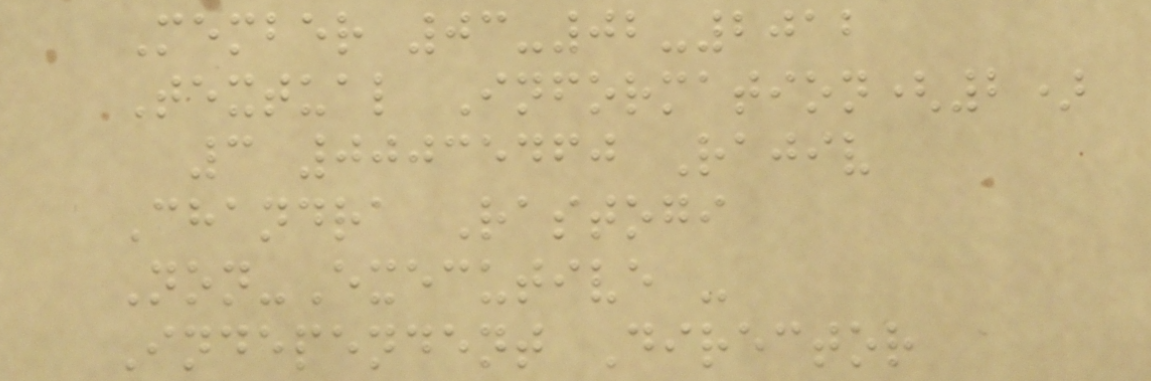Member 03-02-2012
Textual Information(2)
3 00035460 Rajiv
Chandra Rastogi
Non-Executive -
Independent Director
